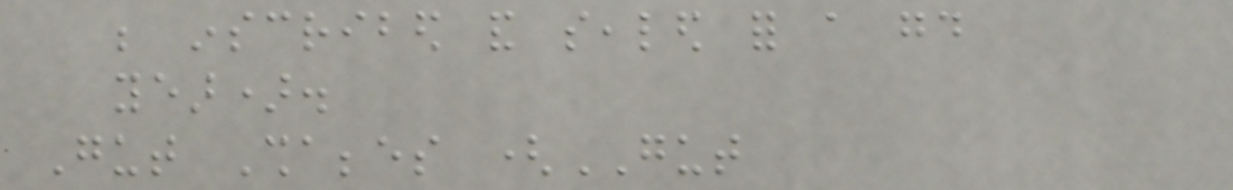be inscribed and sealed for a good
year).
Gut Shabbes (GUT
